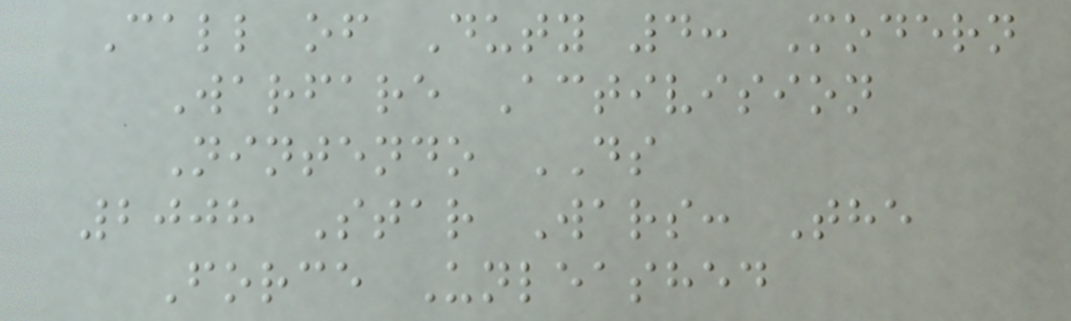Call of Duty 4: Modern
Warfare Activision
Nintendo DS
2008 Star Wars: The
Force Unleashed
